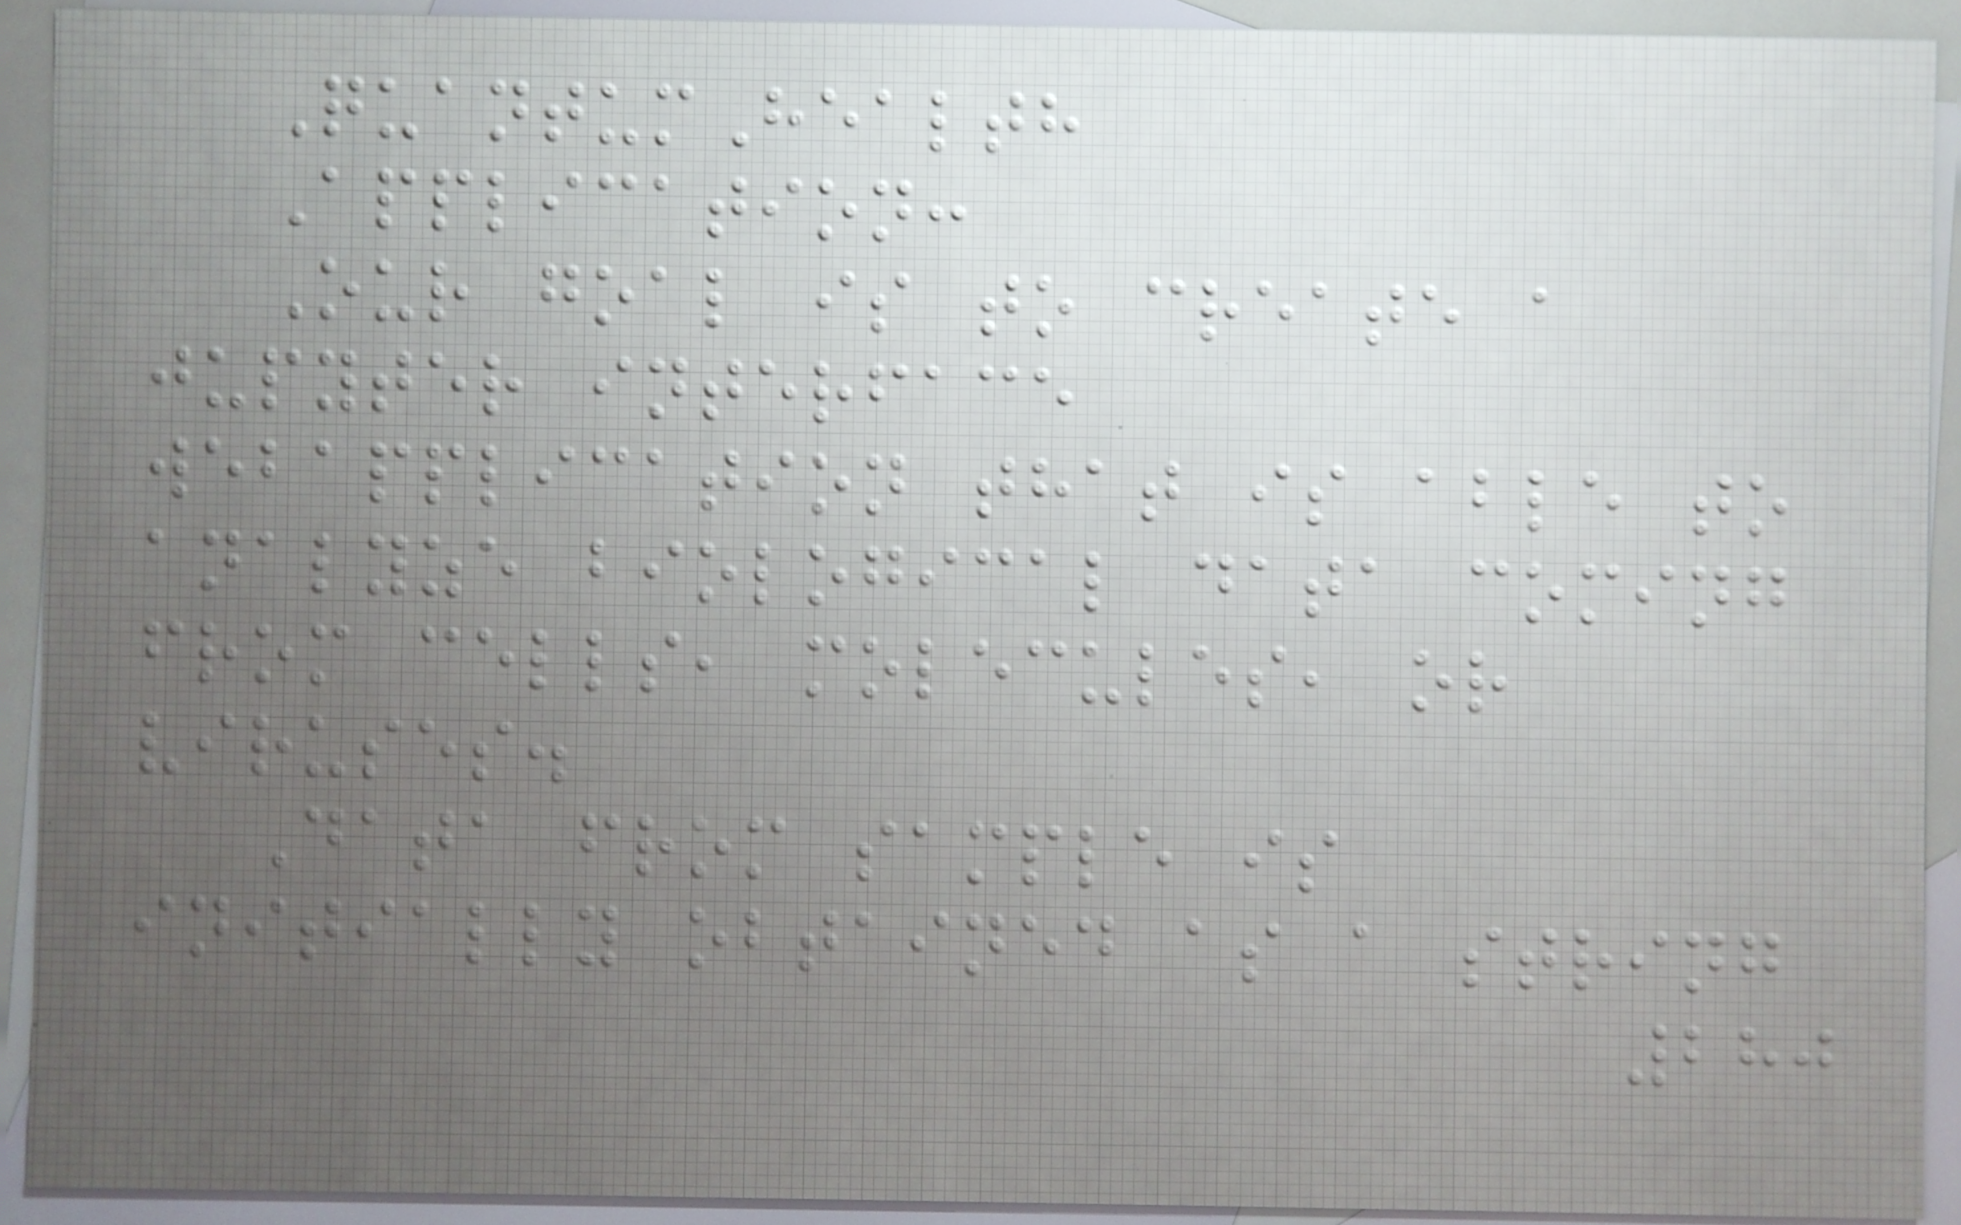QuantumHealth
Application:
Our goal is to create a
jupyter interface
webapplication that is able to
analyze biological data coming
from cells, molecules, or
viruses.
Data from sample is
initially obtained as a string
280
